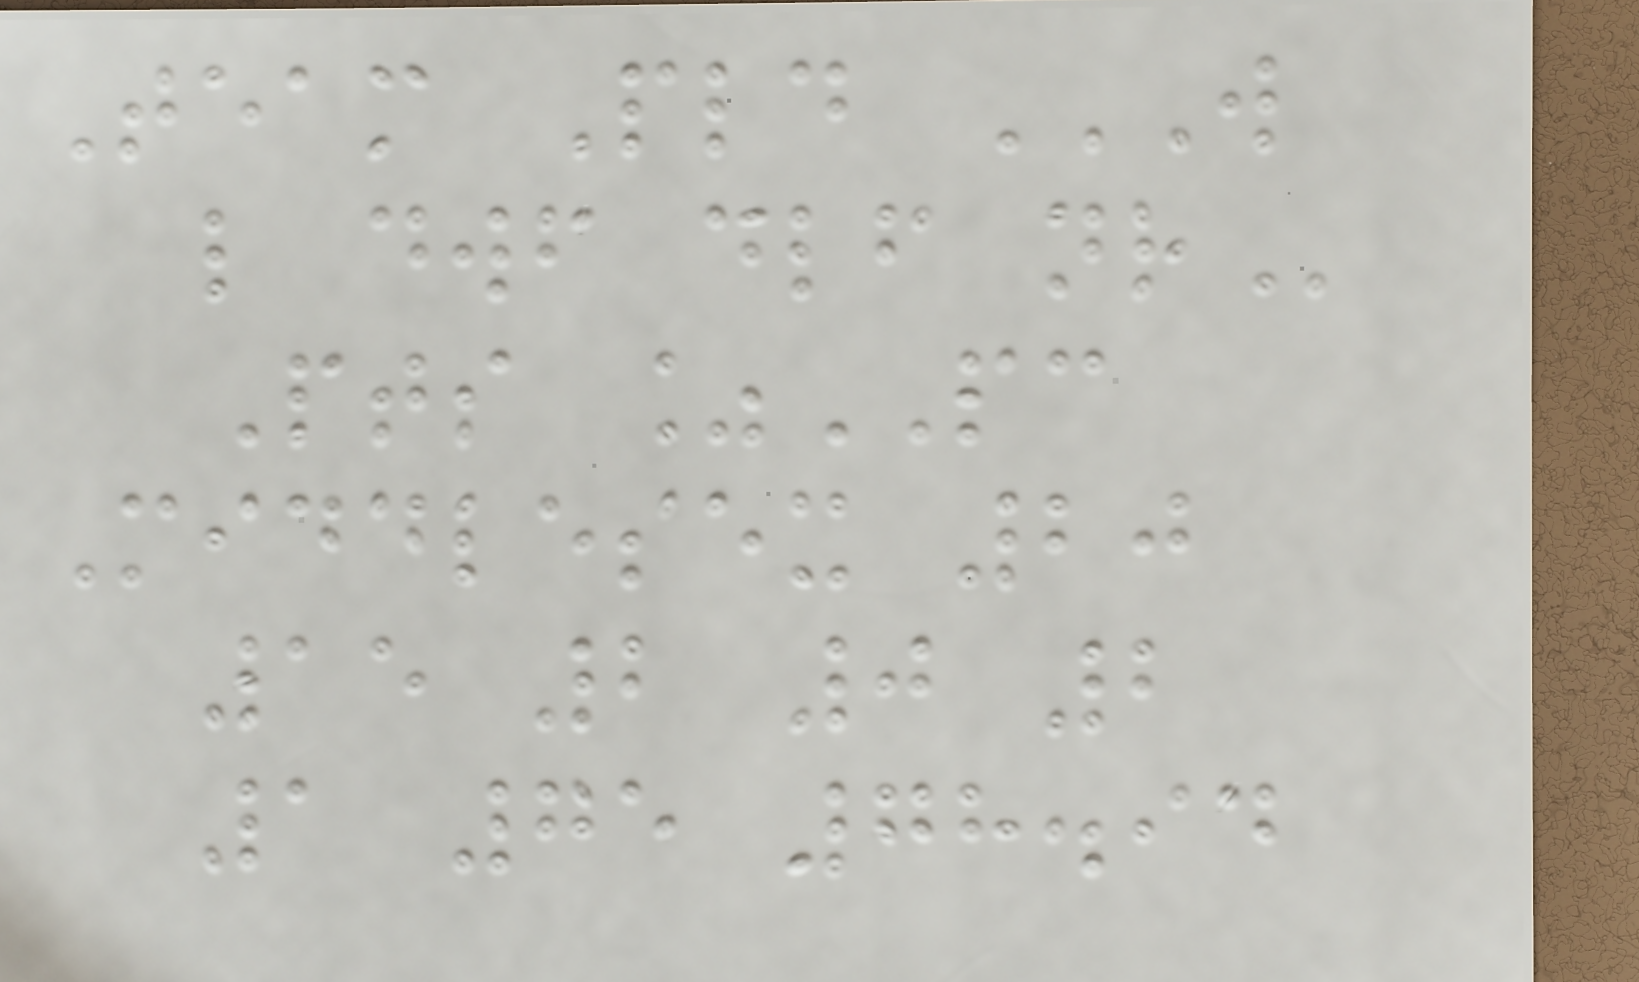Team Pld W
L DWF DLF NR
Pts %PC
Middlesex 20
15 2 0 2
1 75 78.94
